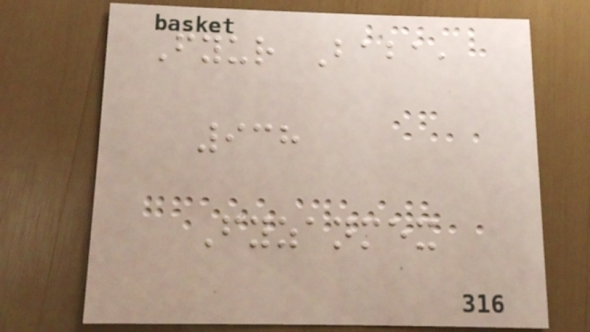Fyur Baba,
938
Fyzanmex
